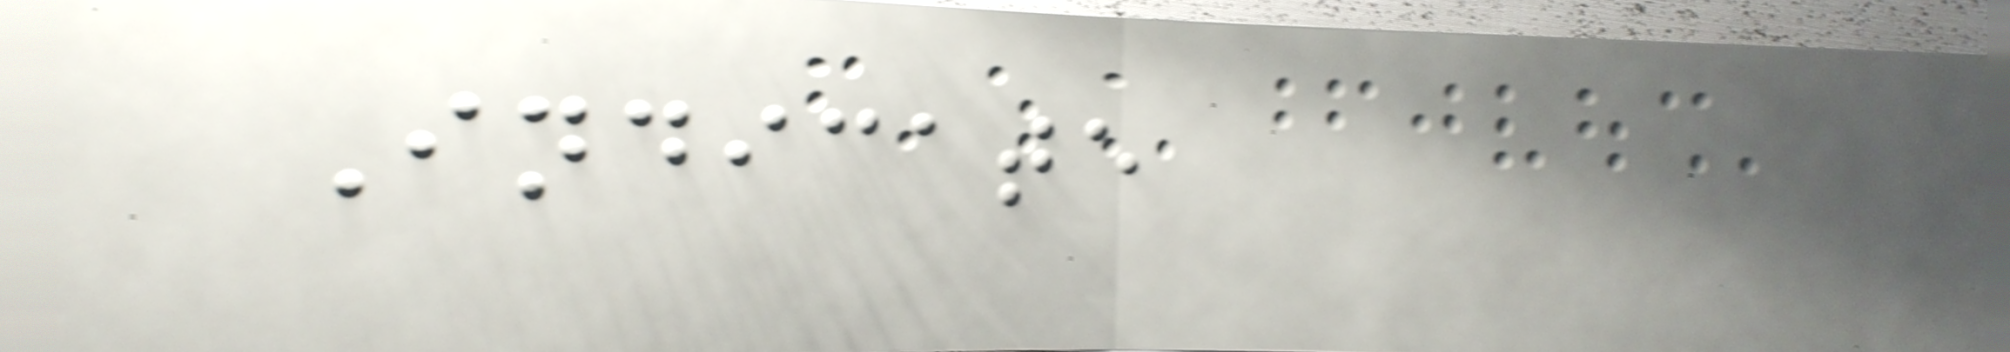Indicate
